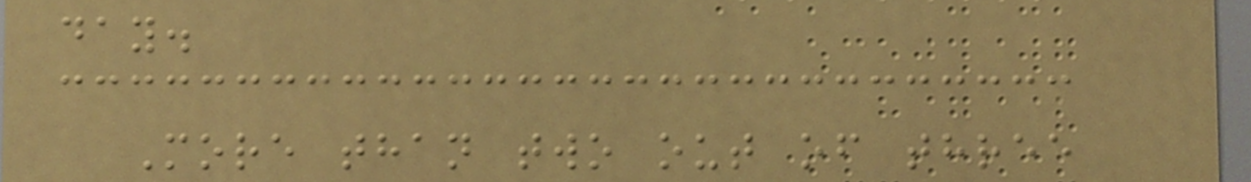day.
More than two out of three
